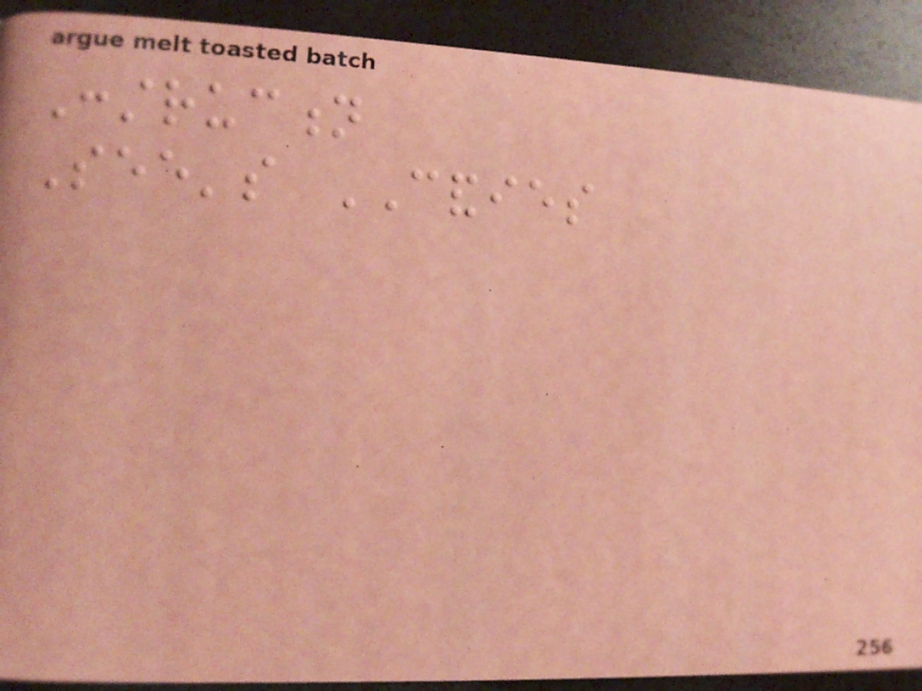Construction
See's CANDIES
